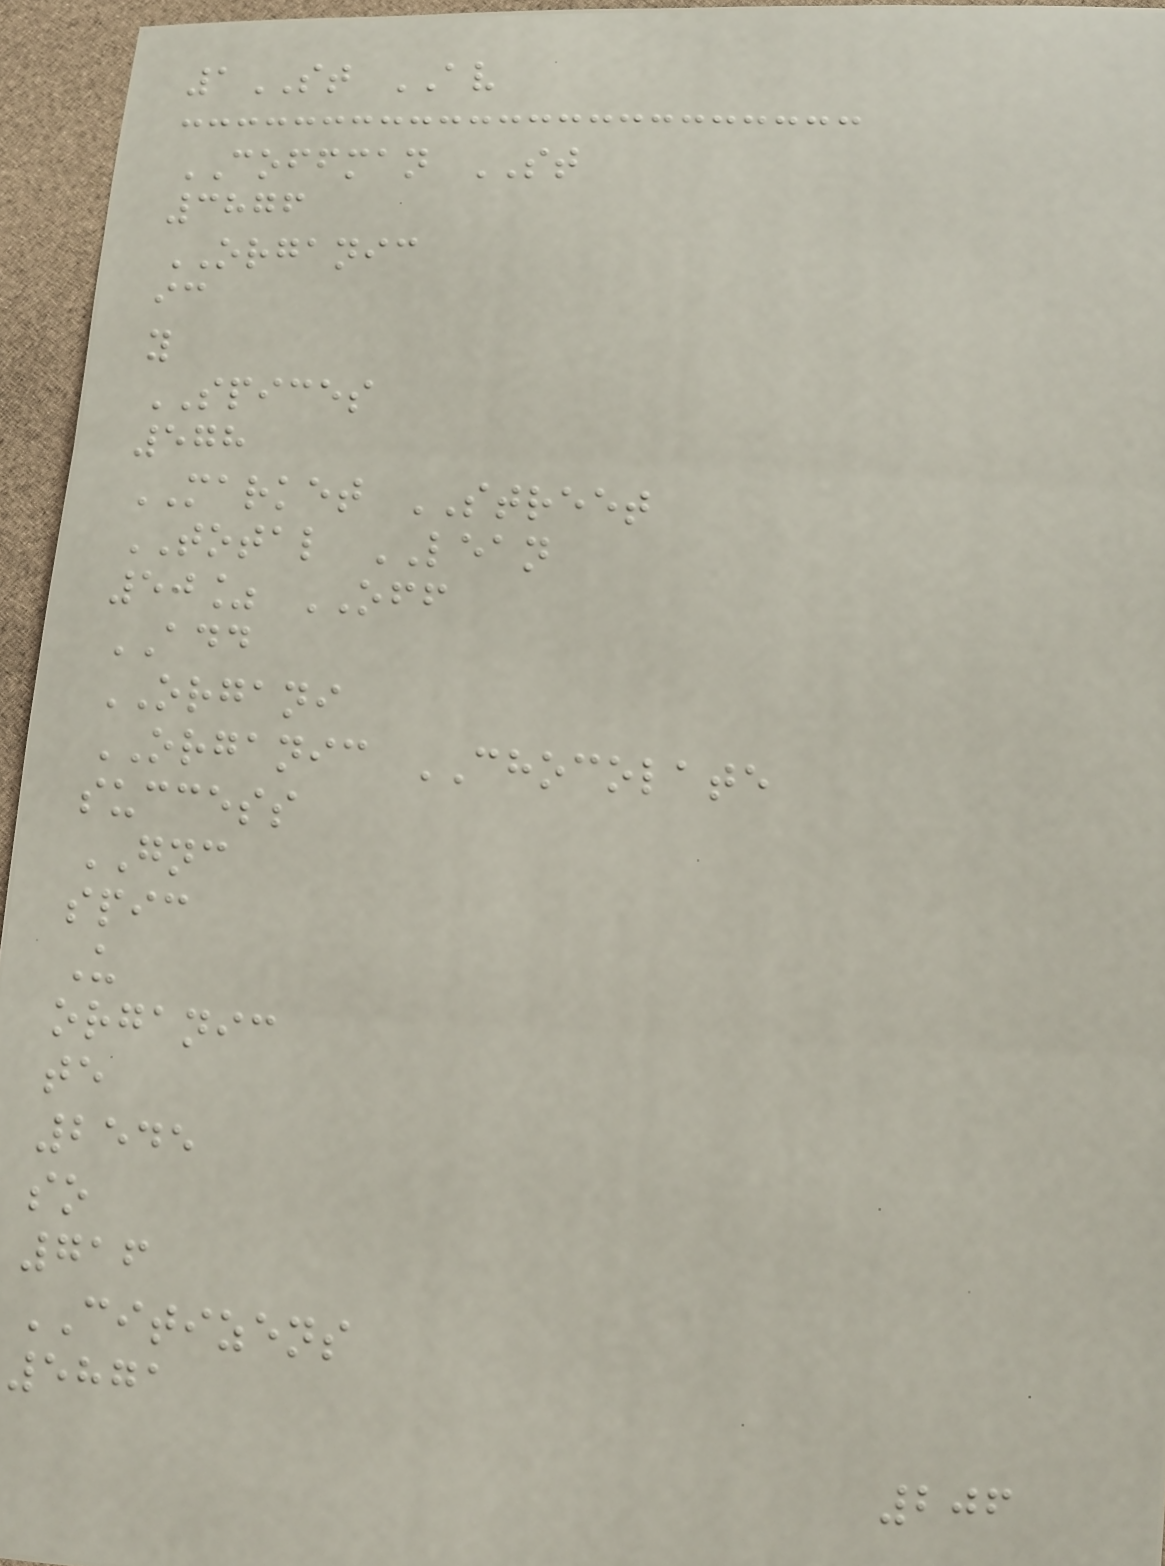1ST AV
COFFMAN ST
3876
ORGANIC
ic
y
SPICES
578
MARKET STREET
TOTAL LEAN
50% OFF
ADD
ORGANI
ORGANIC CHOCOLATE
success
GNC
spic
U
organic
te
2545
so
716
CITIZENS
5871
206
